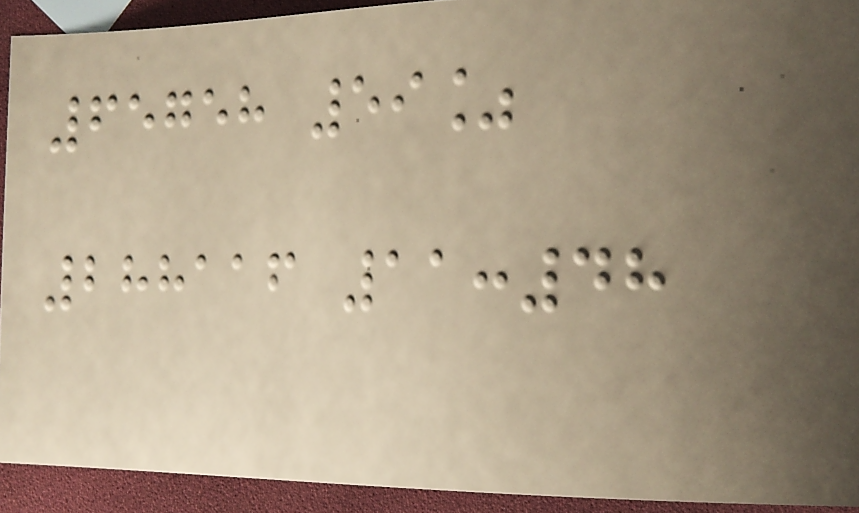65758 59%
288116 11:48
